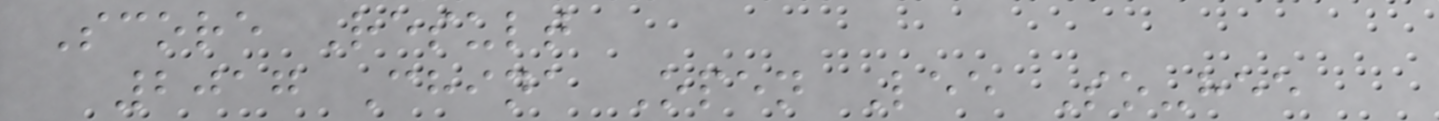Score Result
2017 China Open Lee So-hee
